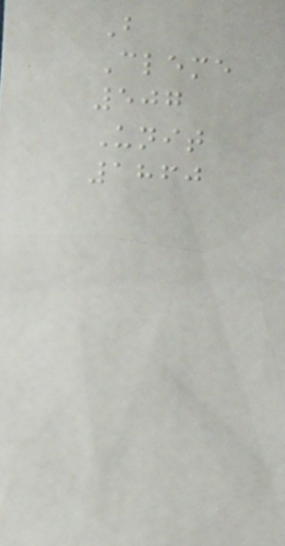B
Cleme
507
Unit
1860
